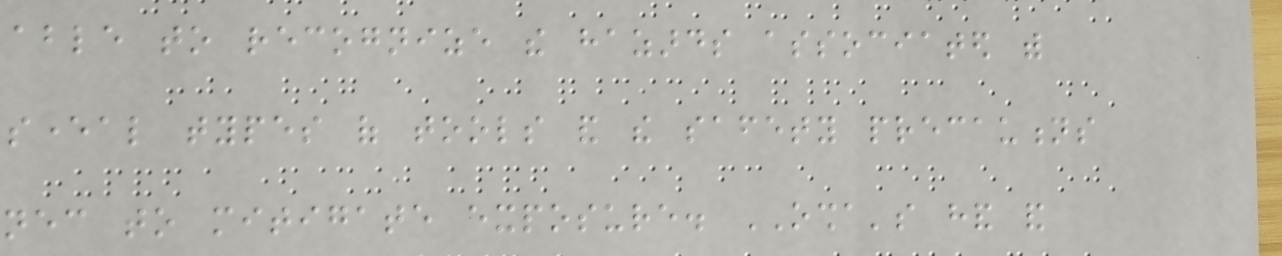able to recognize the hazards associated with
several types of tools and the safety precautions
necessary to mitigate exposure. OSHA's hand and
